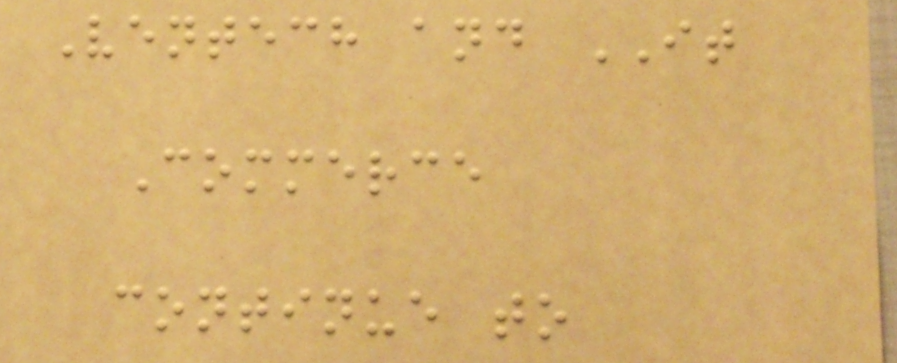Ventech and IT
Commerce
continue to
